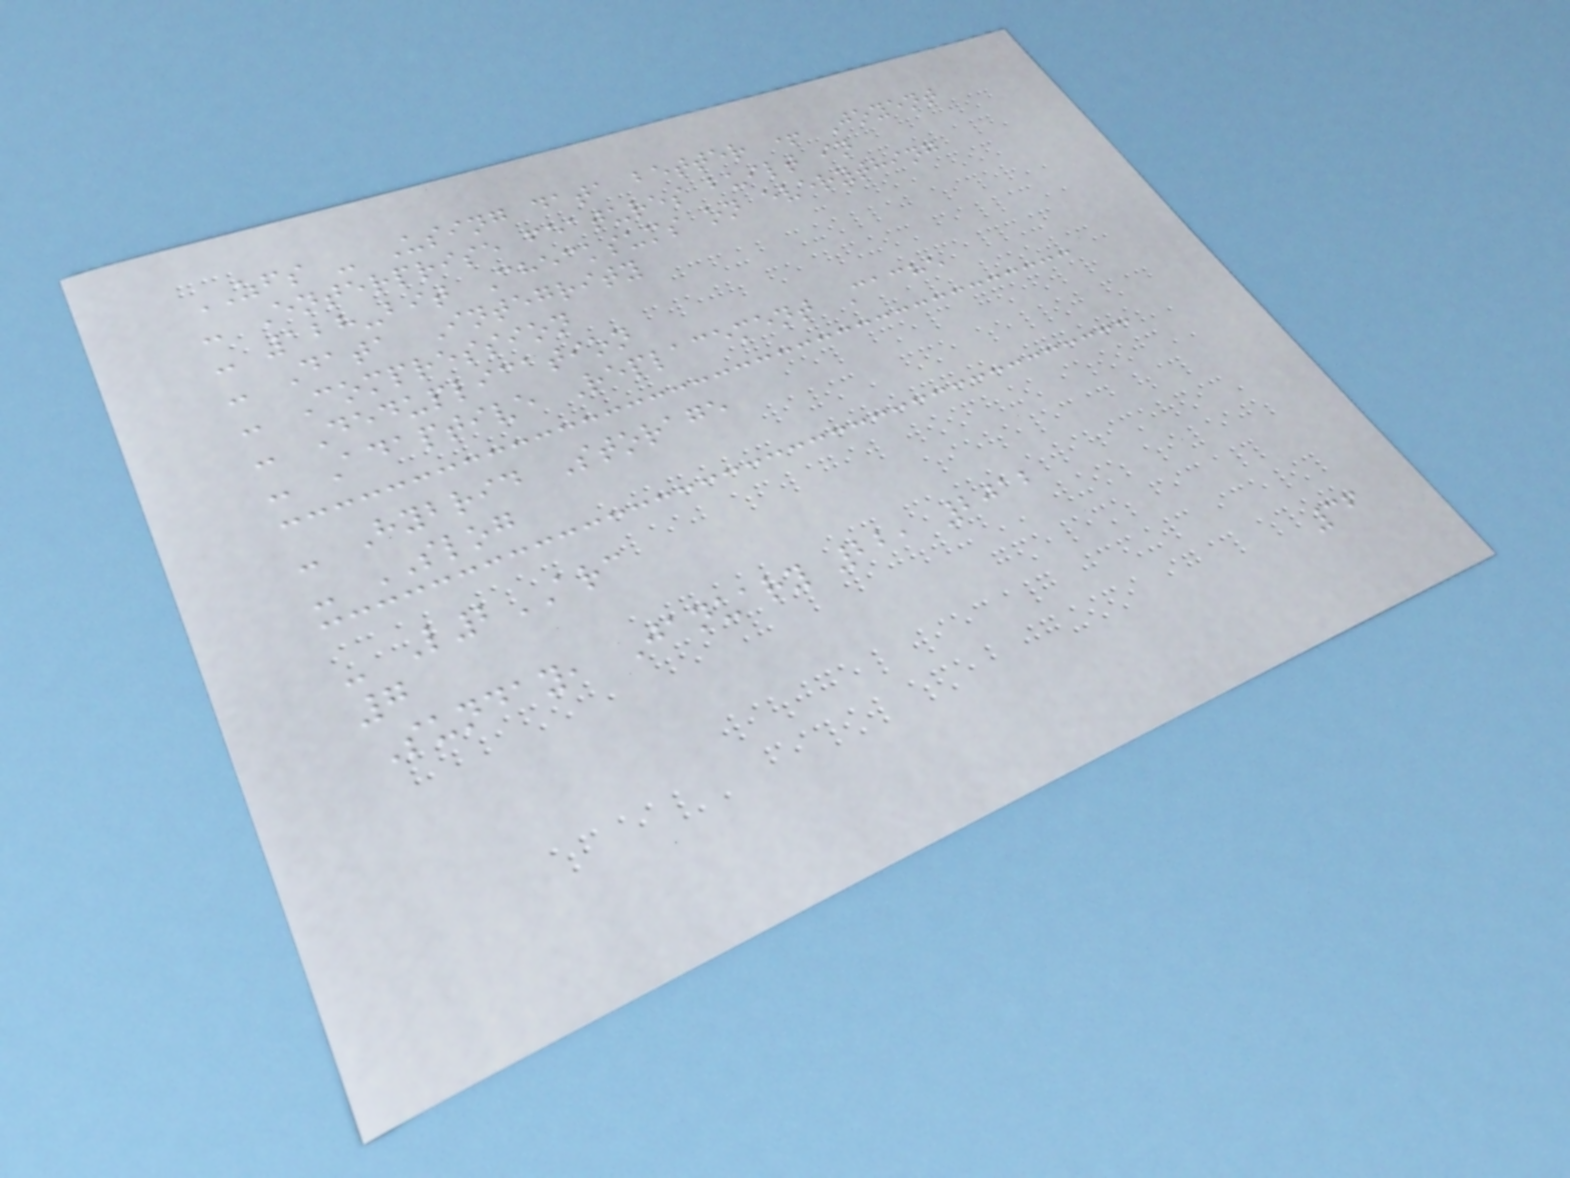ZFS - Using data better + Joyent
- Enterprise features built in
- 128-bit Checksums on everything
- Data Integrity
- Compression
- Deduplication
- Adaptive Replacement Cache
- Hybrid Storage
- SLOG
- L2ARC
7
Sunday, January 22, 2012
36
